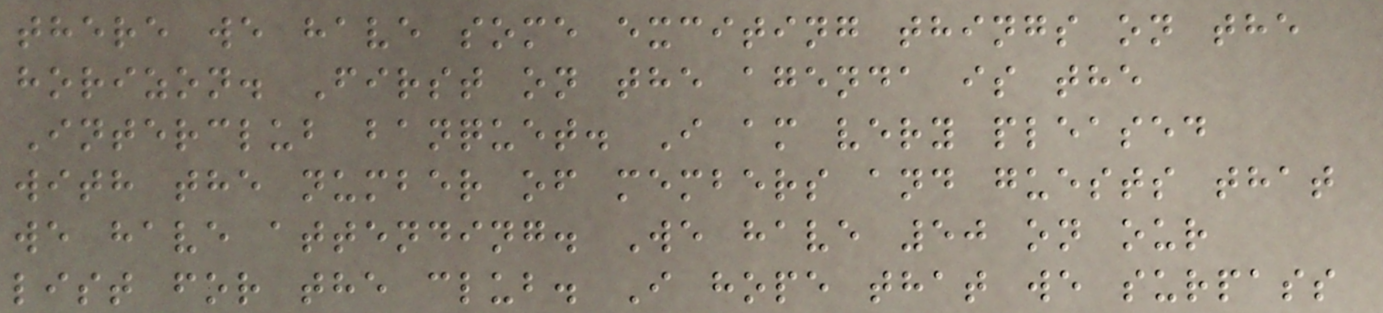there we have some exciting things on the
horizon. First on the agenda is the
Interclub banquet. I am very pleased
with the number of members and guests that
we have attending. We have 50 on our
list for the club. I hope that we surpass
